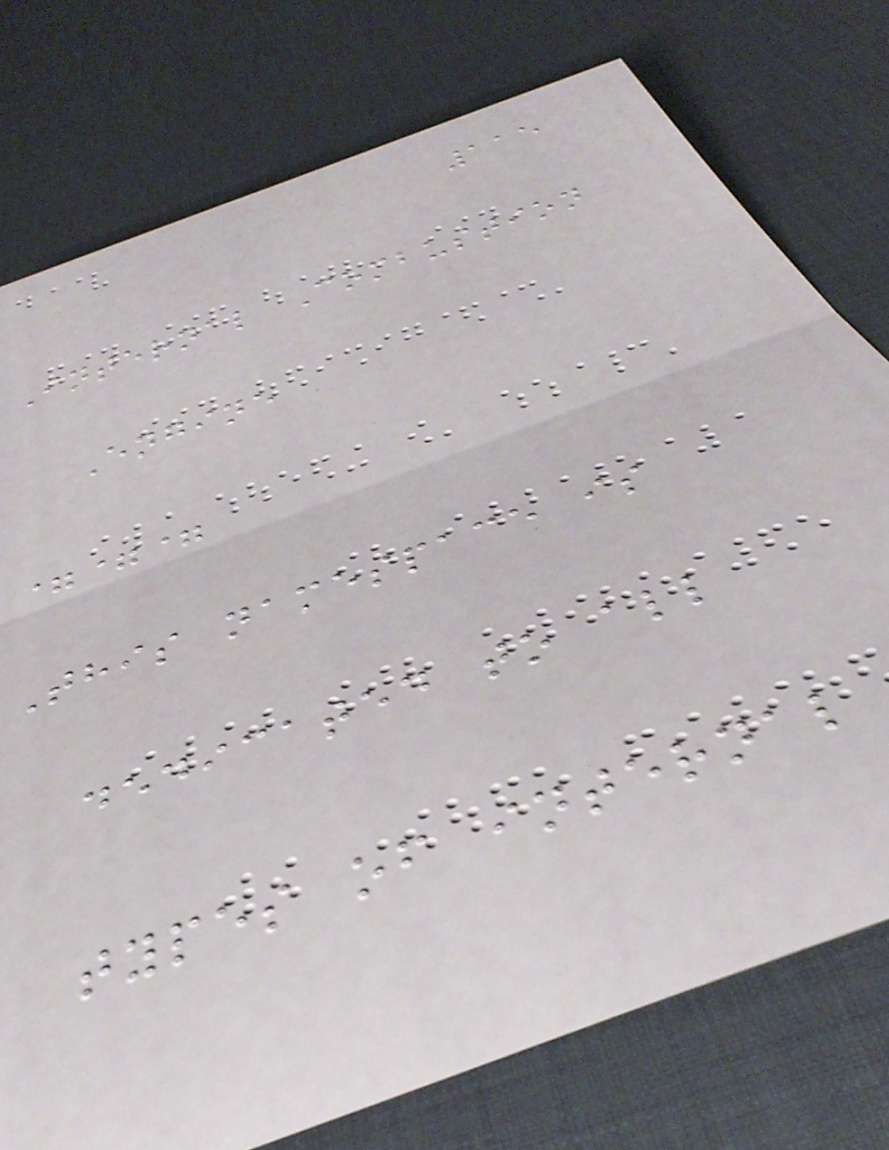115
Internal Combustion
Engine
===
This namespace is
dedicated to all
types of internal
